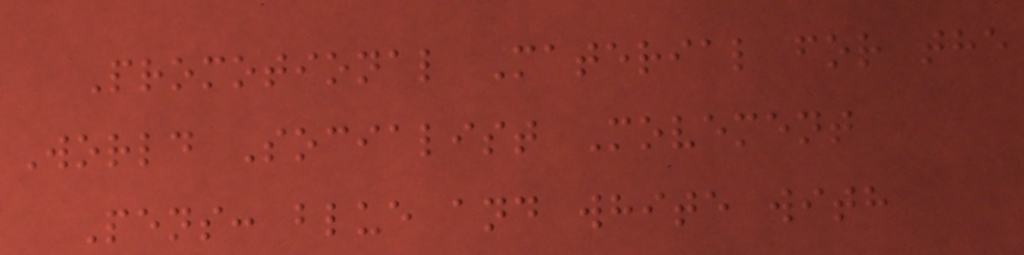Promotional Material for the
World Socialist Movement
Pens: blue and white with
